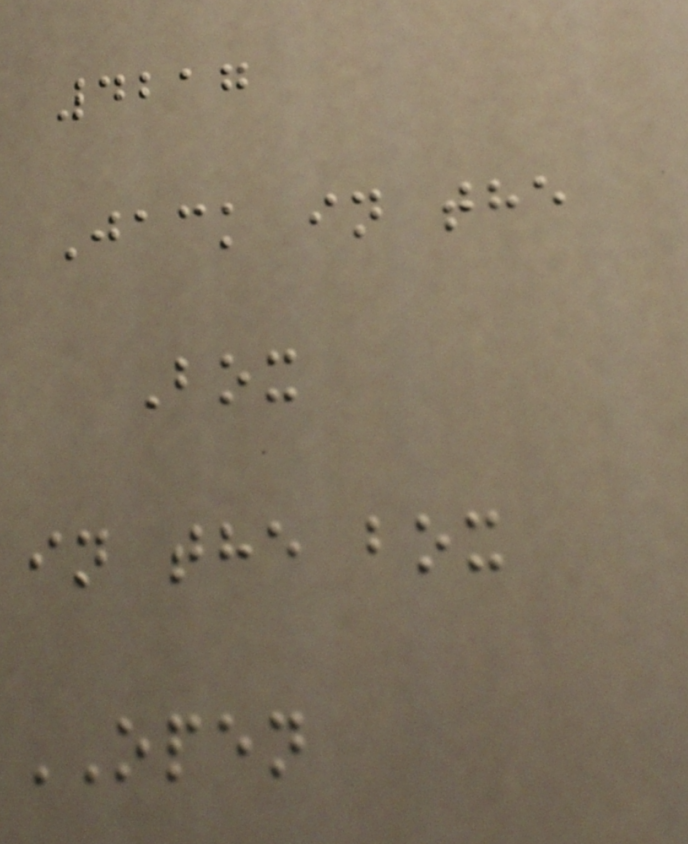4217
Jack in the
Box
in the box
OPEN
